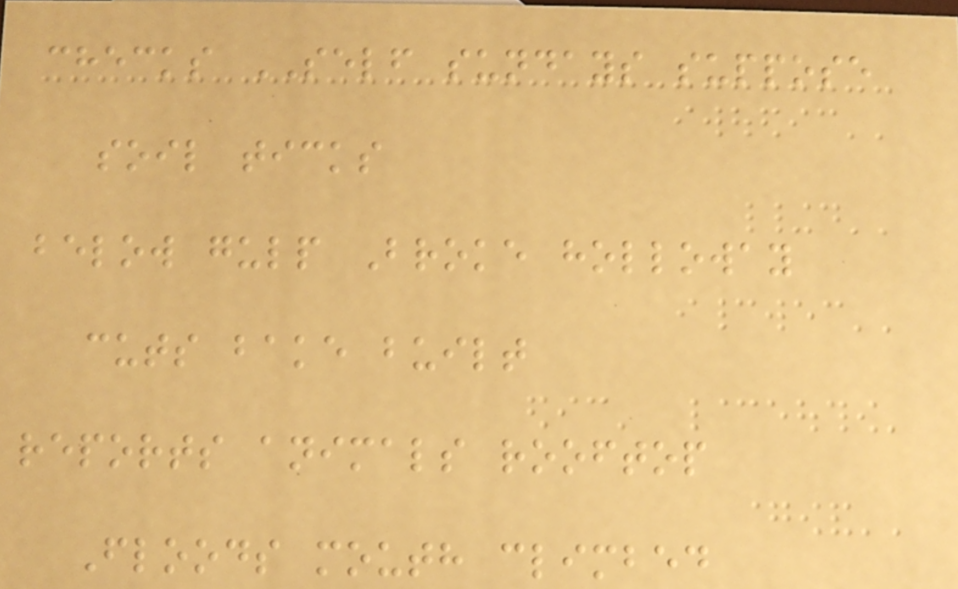checks SELF sundays suppose
soil ticks
below gulp Broke holloway
cuts bake built
reports animals rooftop
Floods mouth climbed
